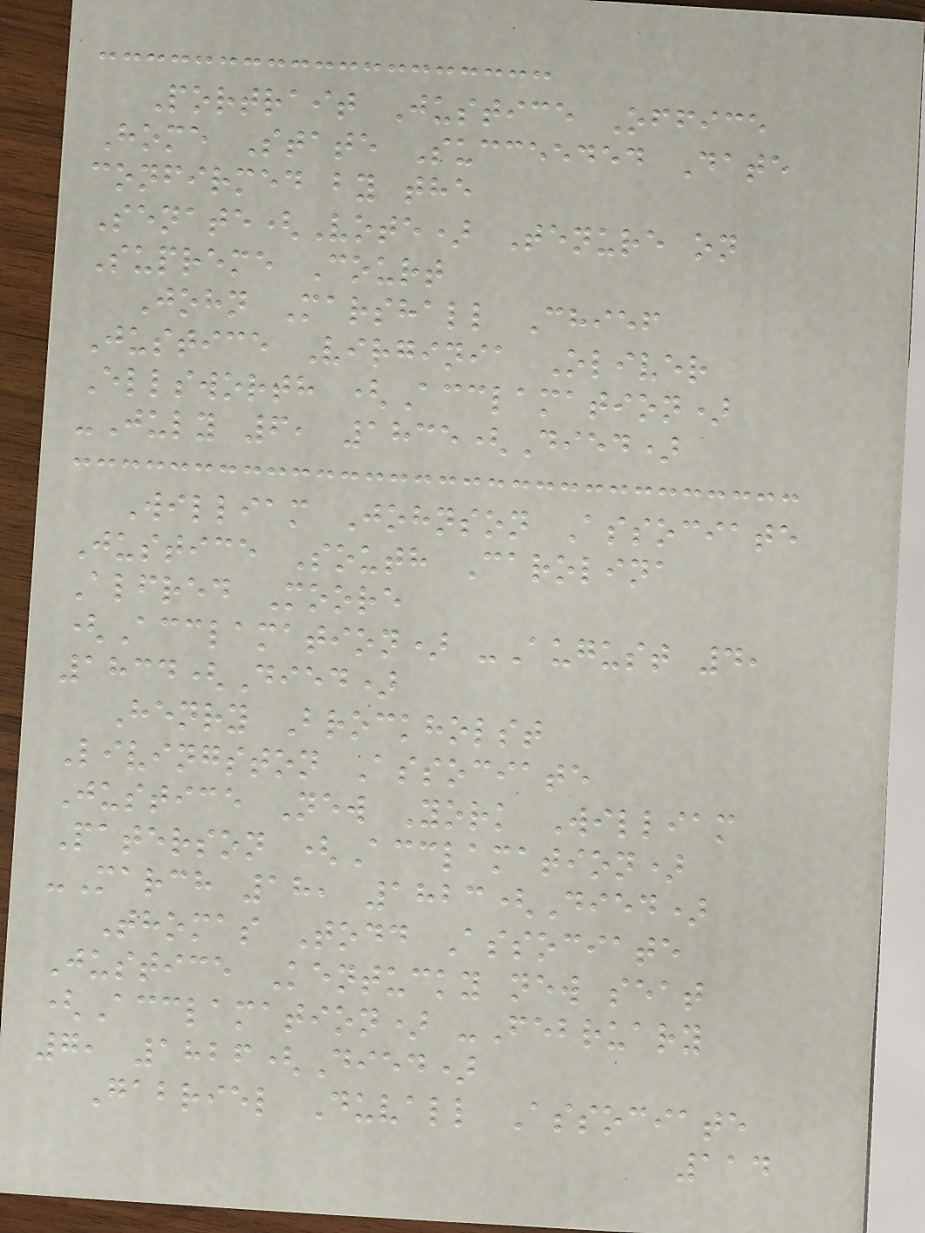Portrait Justice Office
Home State Succeeded Date
confirmed by the
Senate(Vote) Tenure on
Supreme Court
John Marshall Chief
Justice Virginia Oliver
Ellsworth (Acclamation)
-July 6, 1835(Died)
William Johnson Associate
Justice South Carolina
Alfred Moore
(Acclamation) -August 4,
1834(Died)
Henry Brockholst
Livingston Associate
Justice New York William
Paterson (Acclamation)
-March 18, 1823(Died)
Thomas Todd Associate
Justice Kentucky new seat
(Acclamation) -February
7, 1826(Died)
Gabriel Duvall Associate
114
